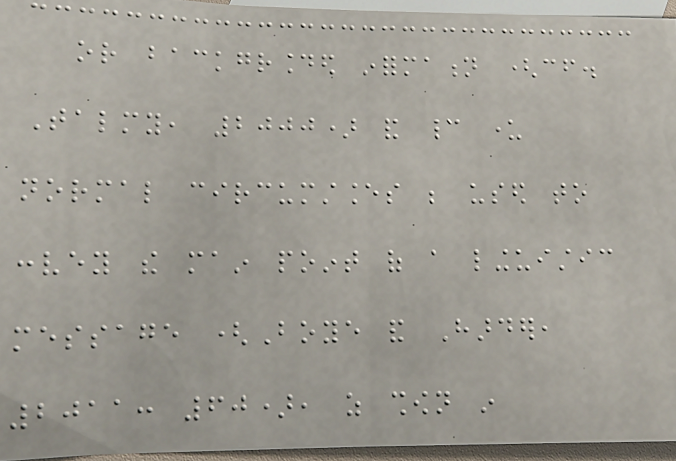or backgrounded information (cf.
Talmy, 2000) and cannot under
normal circumstances be used to
convey the main point of a linguistic
message (Boye and Harder,
2011: 60), as shown in
